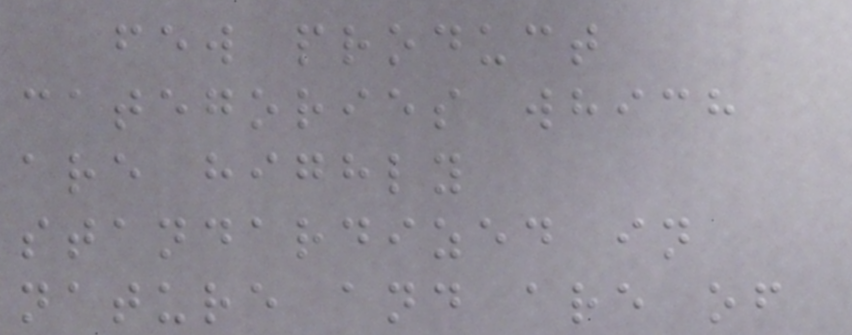few product
categories which
are highly
standardized in
nature and are of
